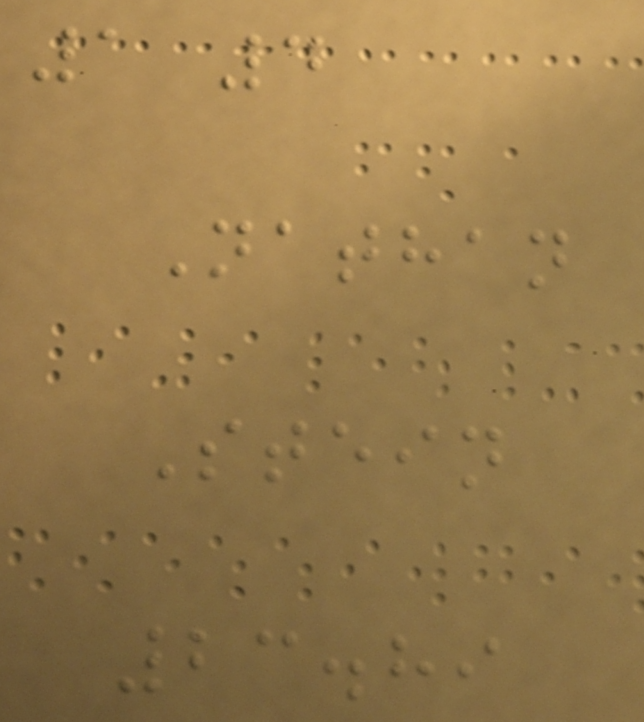1 4
Nathan
Stein
23.89
